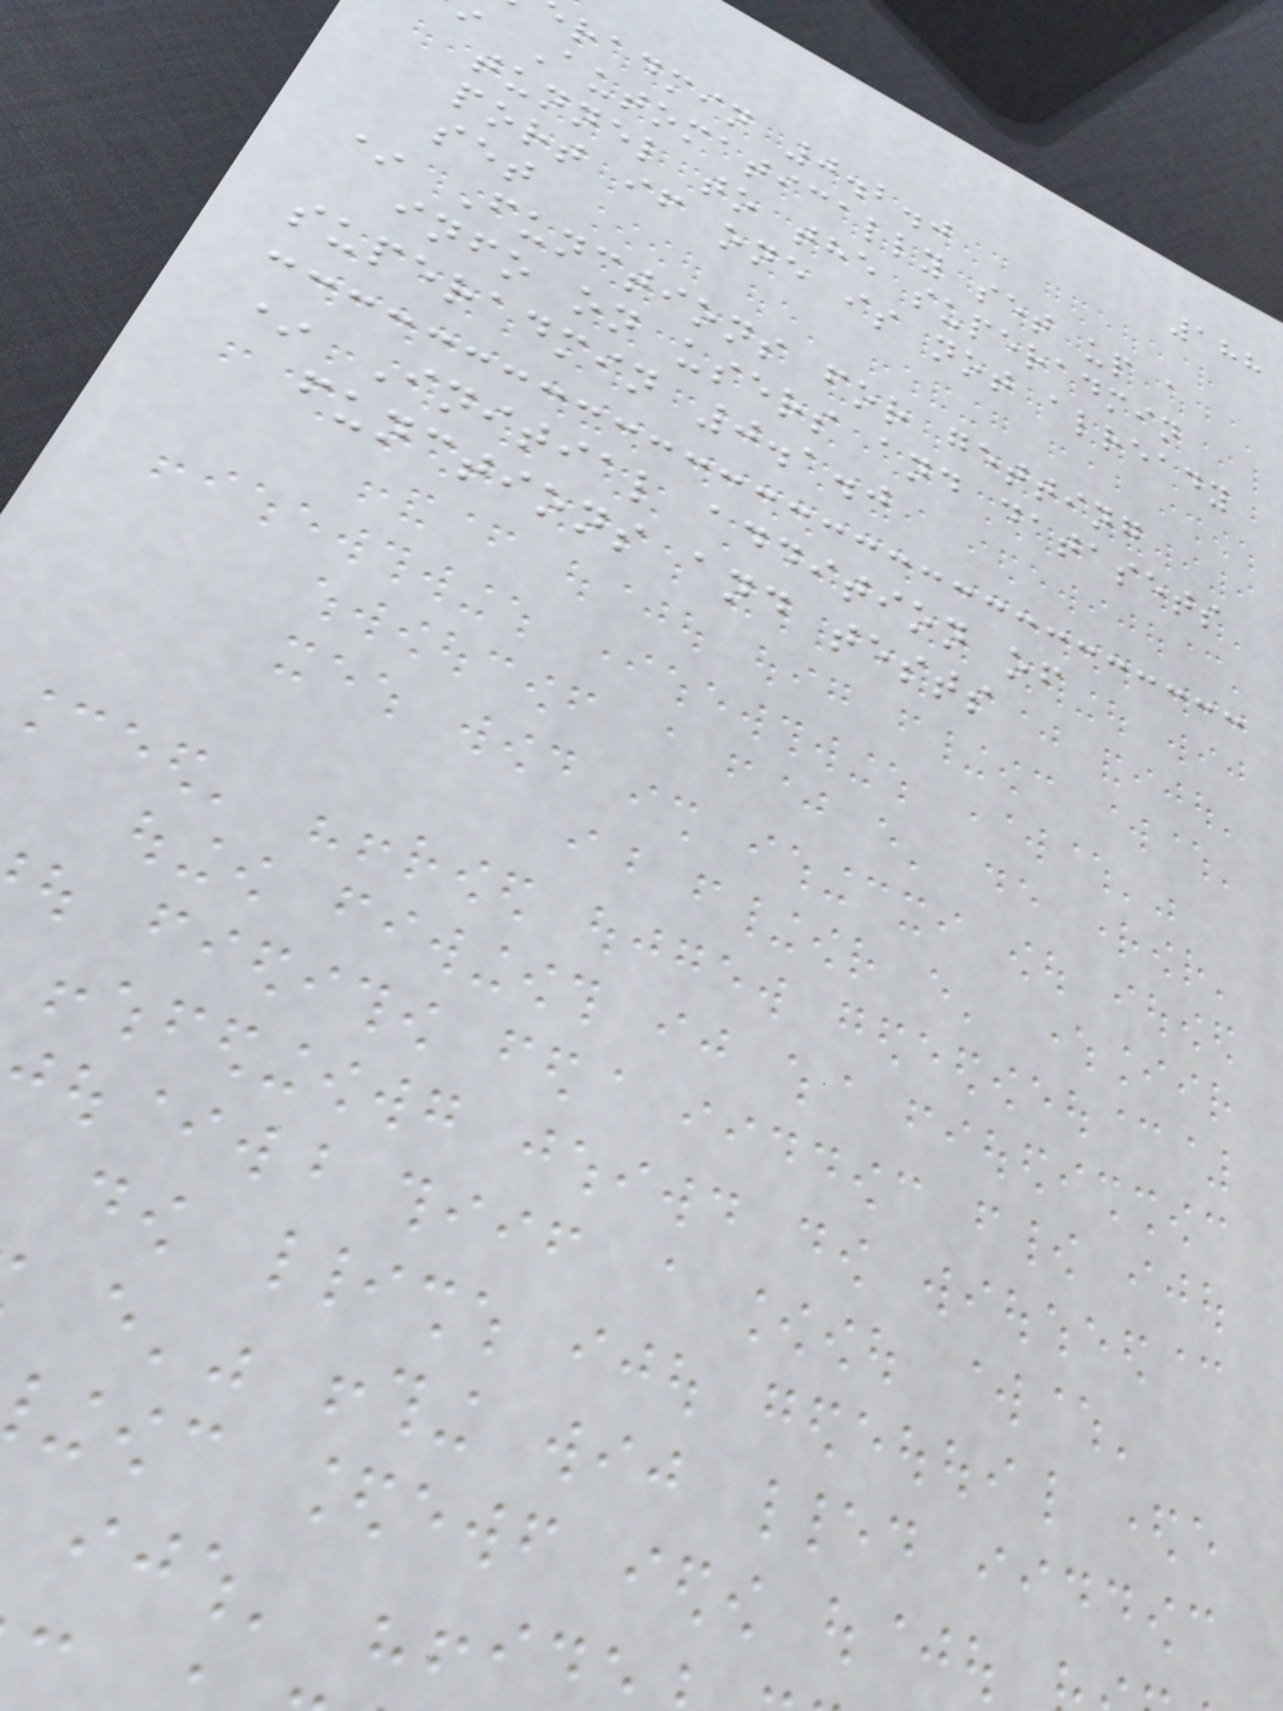188
radmin 0.2.0
Automatically set up a
tunnel to the superadmin
port if one is not already
set
* Functions for getting
info on users and datasets
superadmin 0.1.0
* Initial addition of
functions and tests
